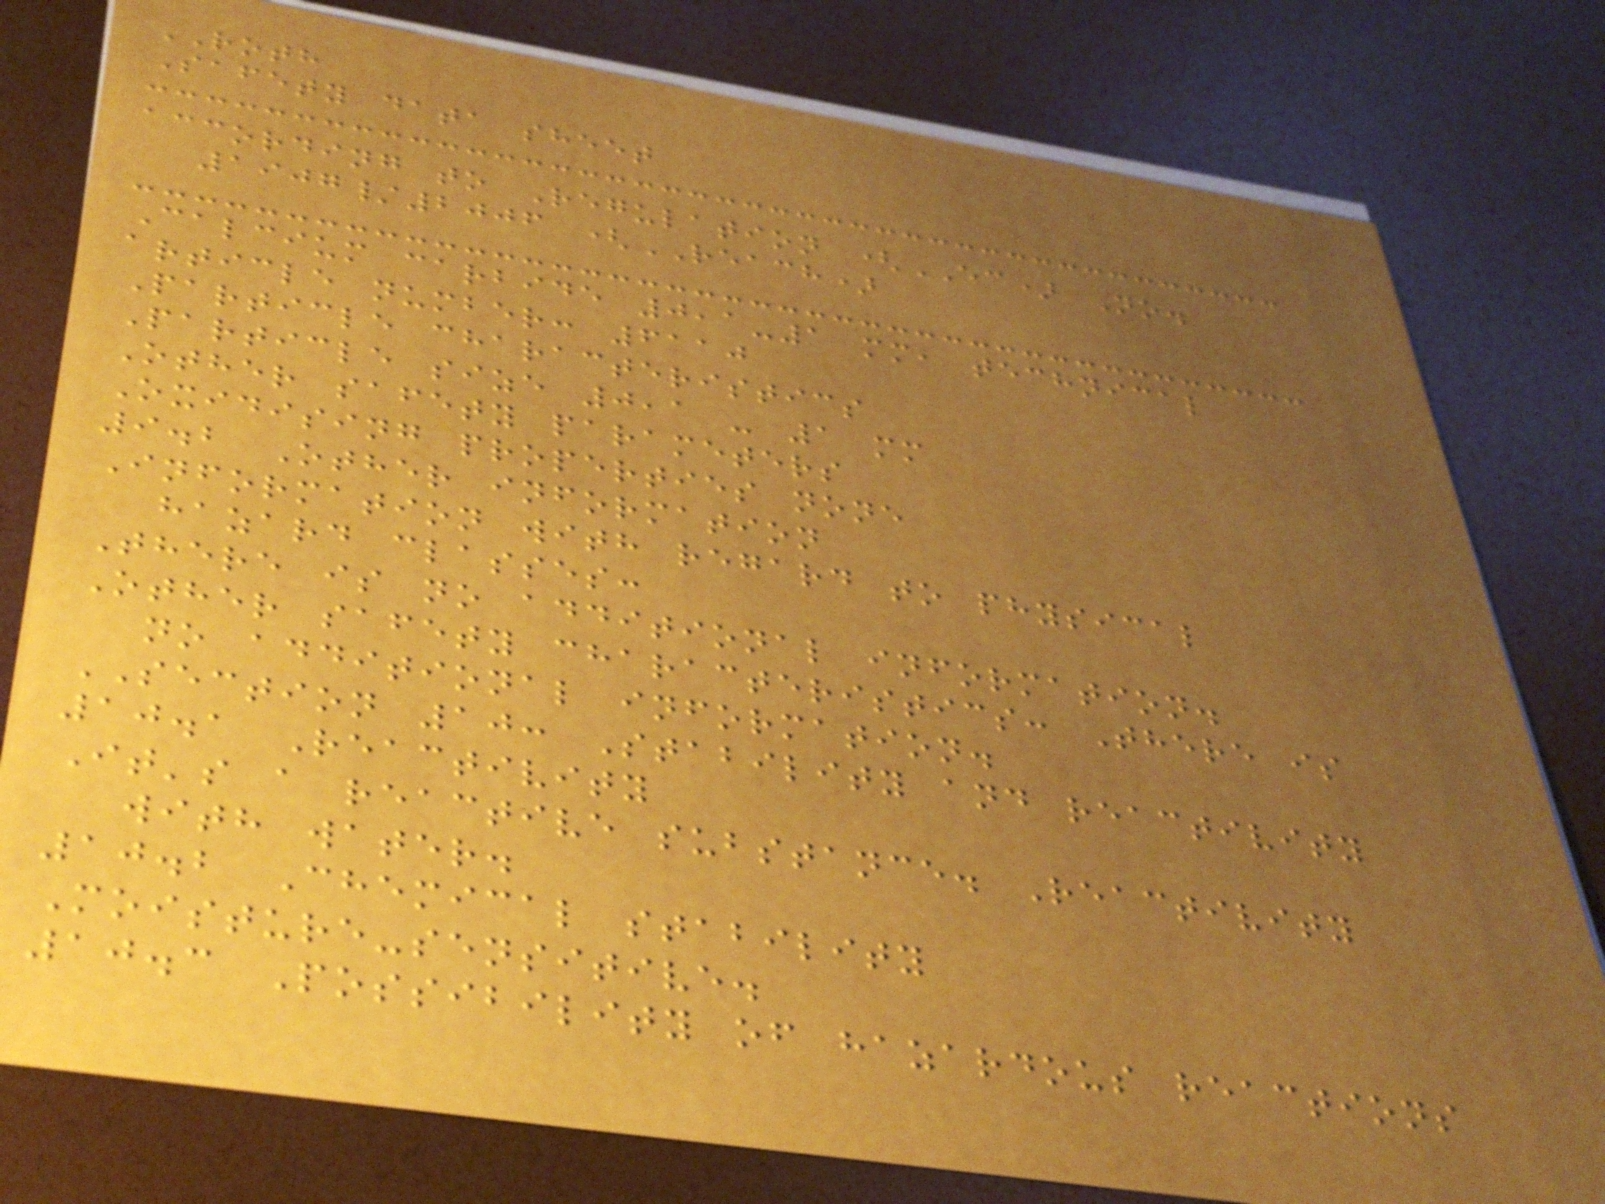ROTH
Safety data sheet
according to Regulation (EC) No.
1907/2006 (REACH)
Calcium carbide 0,1-1 mm, technical
article number: 6110
Particle characteristics
Particle size 0,1 - 1 mm
Other safety parameters
Oxidising properties none
9.2 Other information
Information with regard to physical
hazard classes:
There is no additional information.
Other safety characteristics: There is
no additional information.
SECTION 10: Stability and reactivity
10.1 Reactivity
It's a reactive substance. Reactivity
with water.
10.2 Chemical stability
Moisture-sensitive.
10.3 Possibility of hazardous reactions
